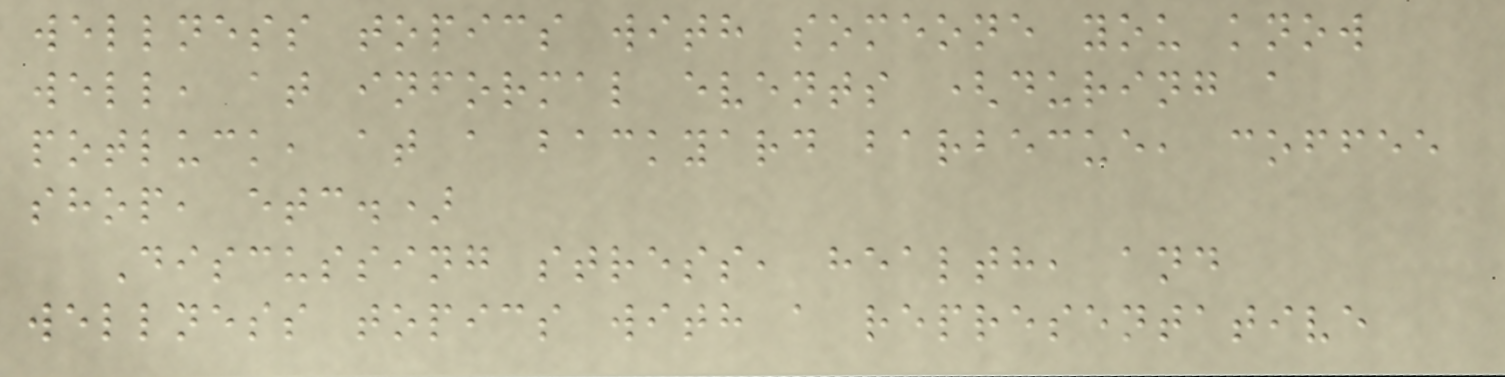wellness topics with someone you know
well, at informal events (during a
potluck, at a backyard barbecue, coffee
shop, etc.)
Discussing stress, health, and
wellness topics with a representative
